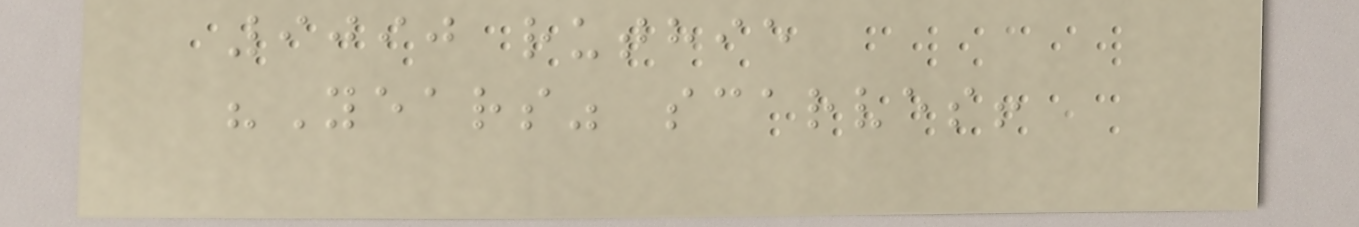9090 ruthie
"Years" scarves!
